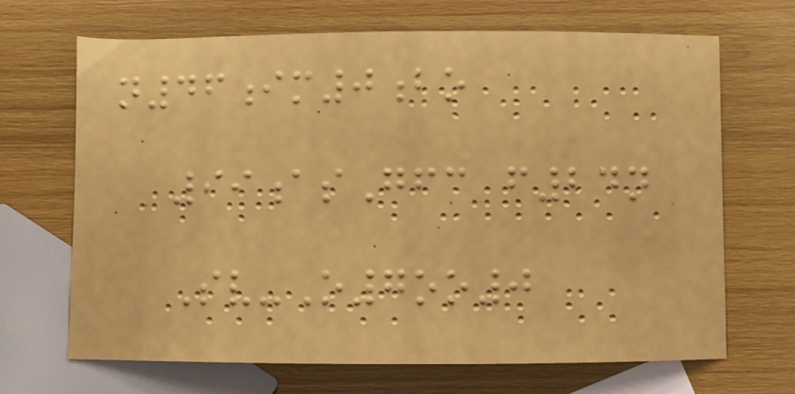n46im0bo
99asGfc f24n
Sv-O7oo0
